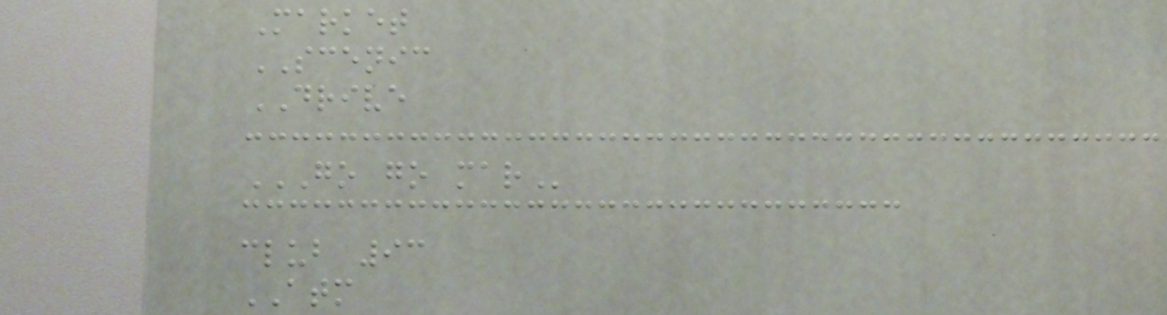Market
SCENIC
DRIVE
GO GO MAR
club 93
ATM
